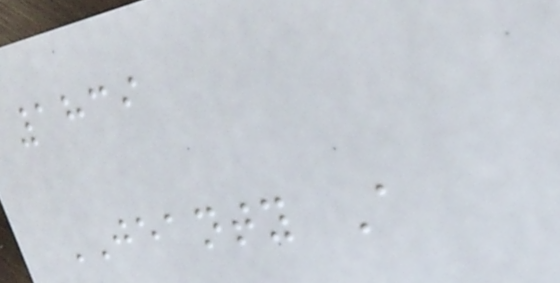1839
JEANTY A
